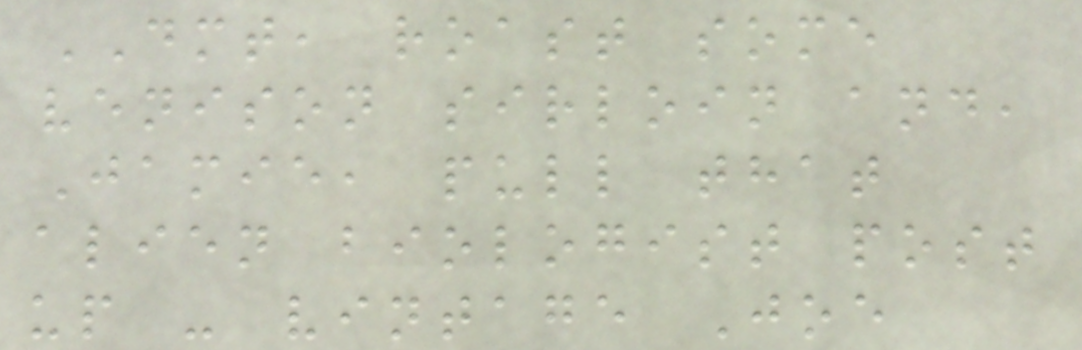DMT, roast some
venison sirloin and,
Jamie, pull that
alien biologist post
up - vintage Joe
